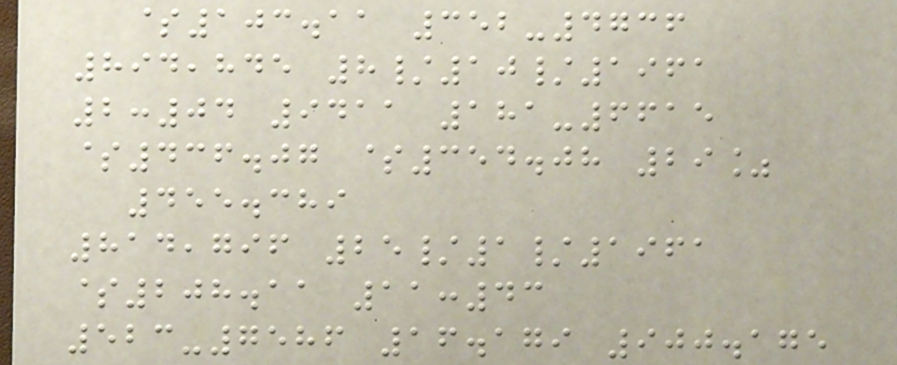$103.11 352-4736
894,845 8/10/1961
2:04 9411 181-6615
$436.07 $354.08 29%
455.389
814,796 25/1/1961
$208.11 11:43
523-7586 16.179 900.175
